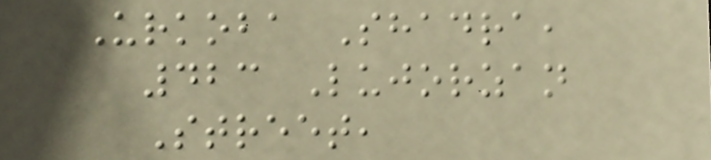Urkoba Shadra,
423 Lujorzan
Street,
